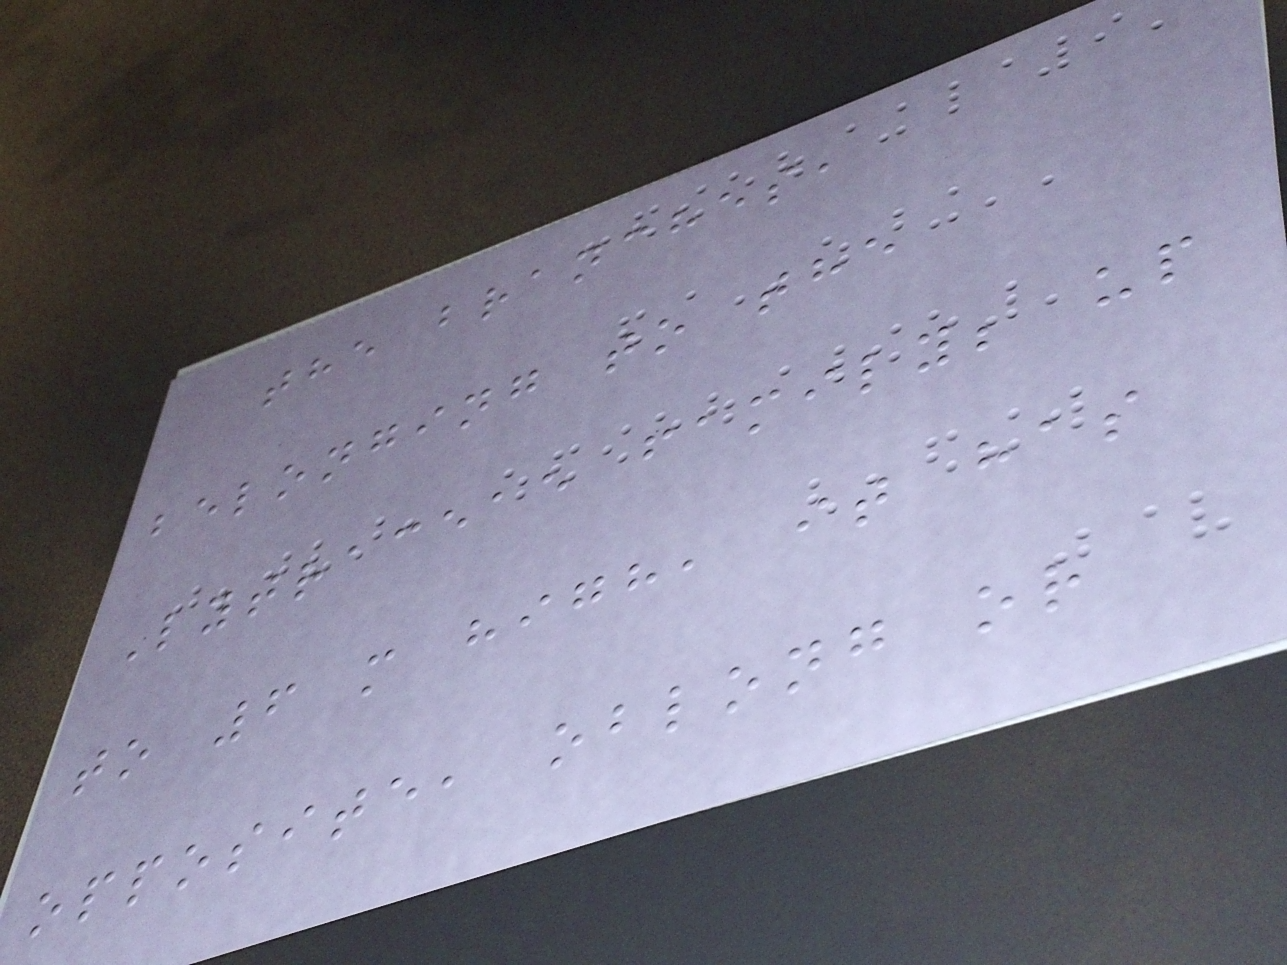the branches,
belonging to the
Lytraceae family; up
to 6 m high, it has
opposite, oblong or
